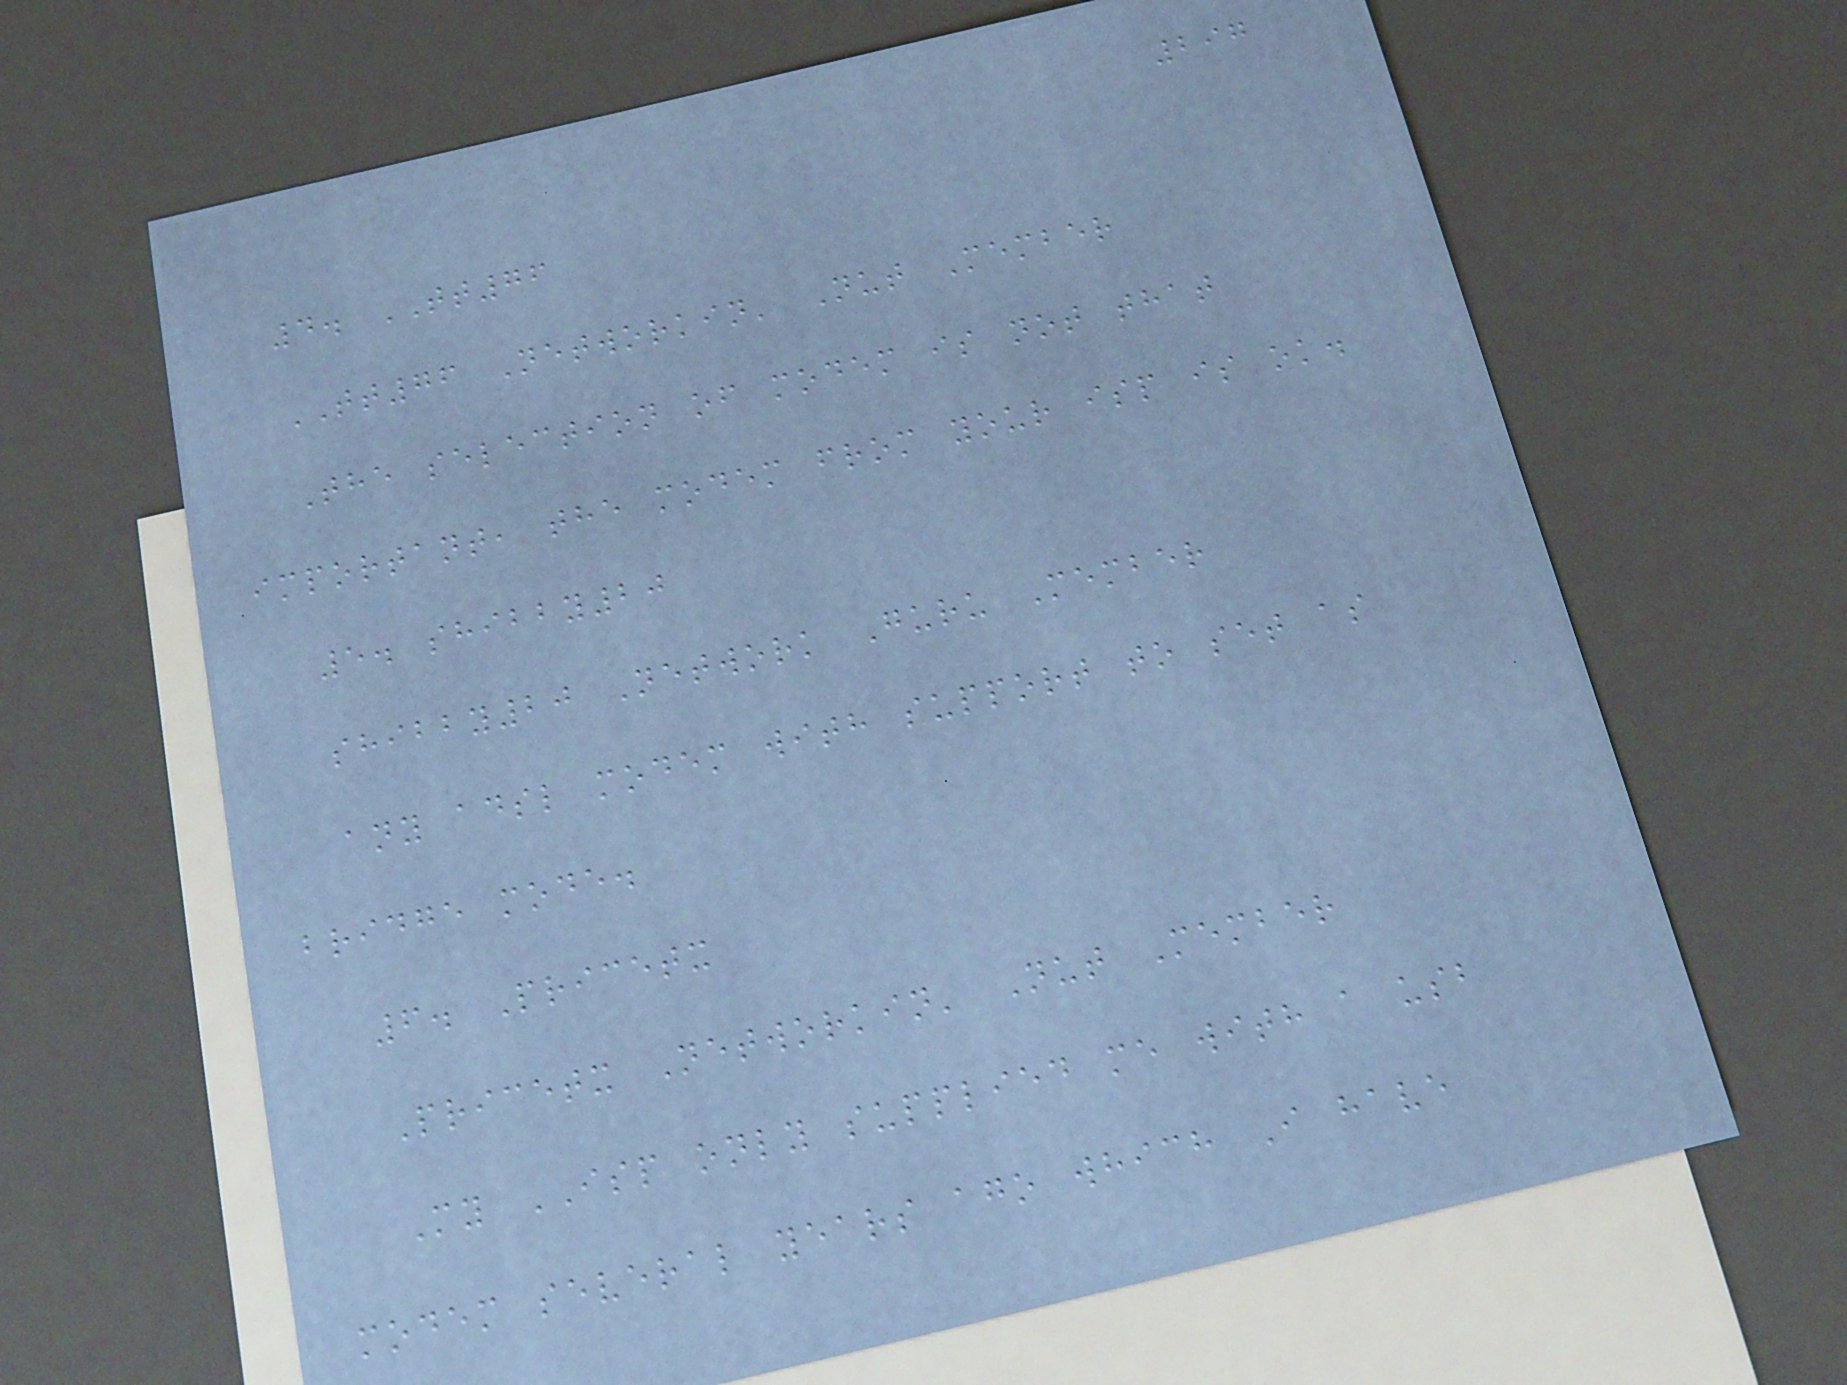297
4. TT76
TT76 Networkin' Nut Member
The selection of modem is not that
important, the modem from your isp is ok.
5. shibby20
shibby20 Network Guru Member
any adsl modem with support to set as
bridge mode.
6. Pricetx
Pricetx Networkin' Nut Member
My ISP only supplied me with a usb
modem several years ago which I have
